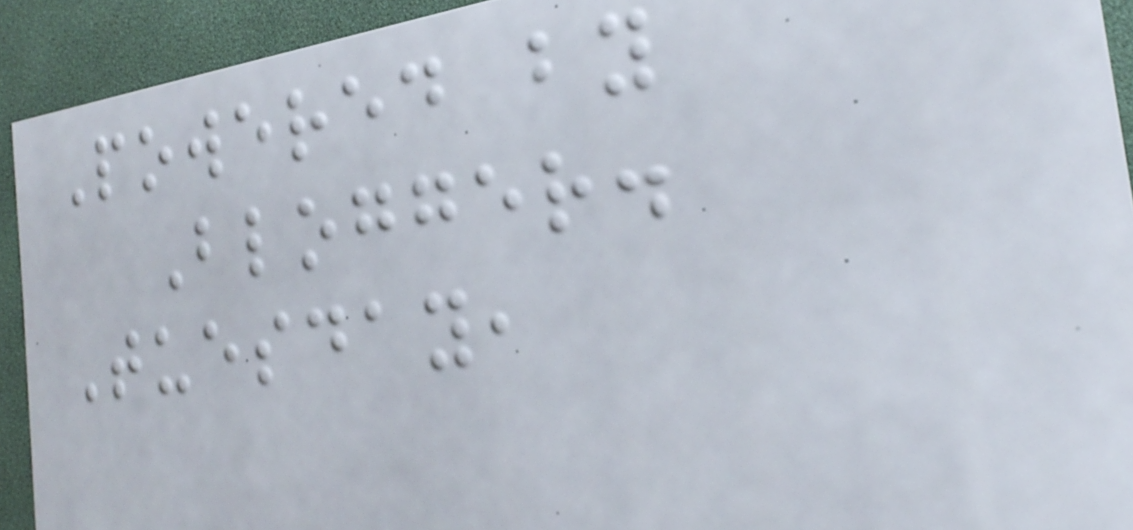Powered by
Blogger.
Tuesday,
